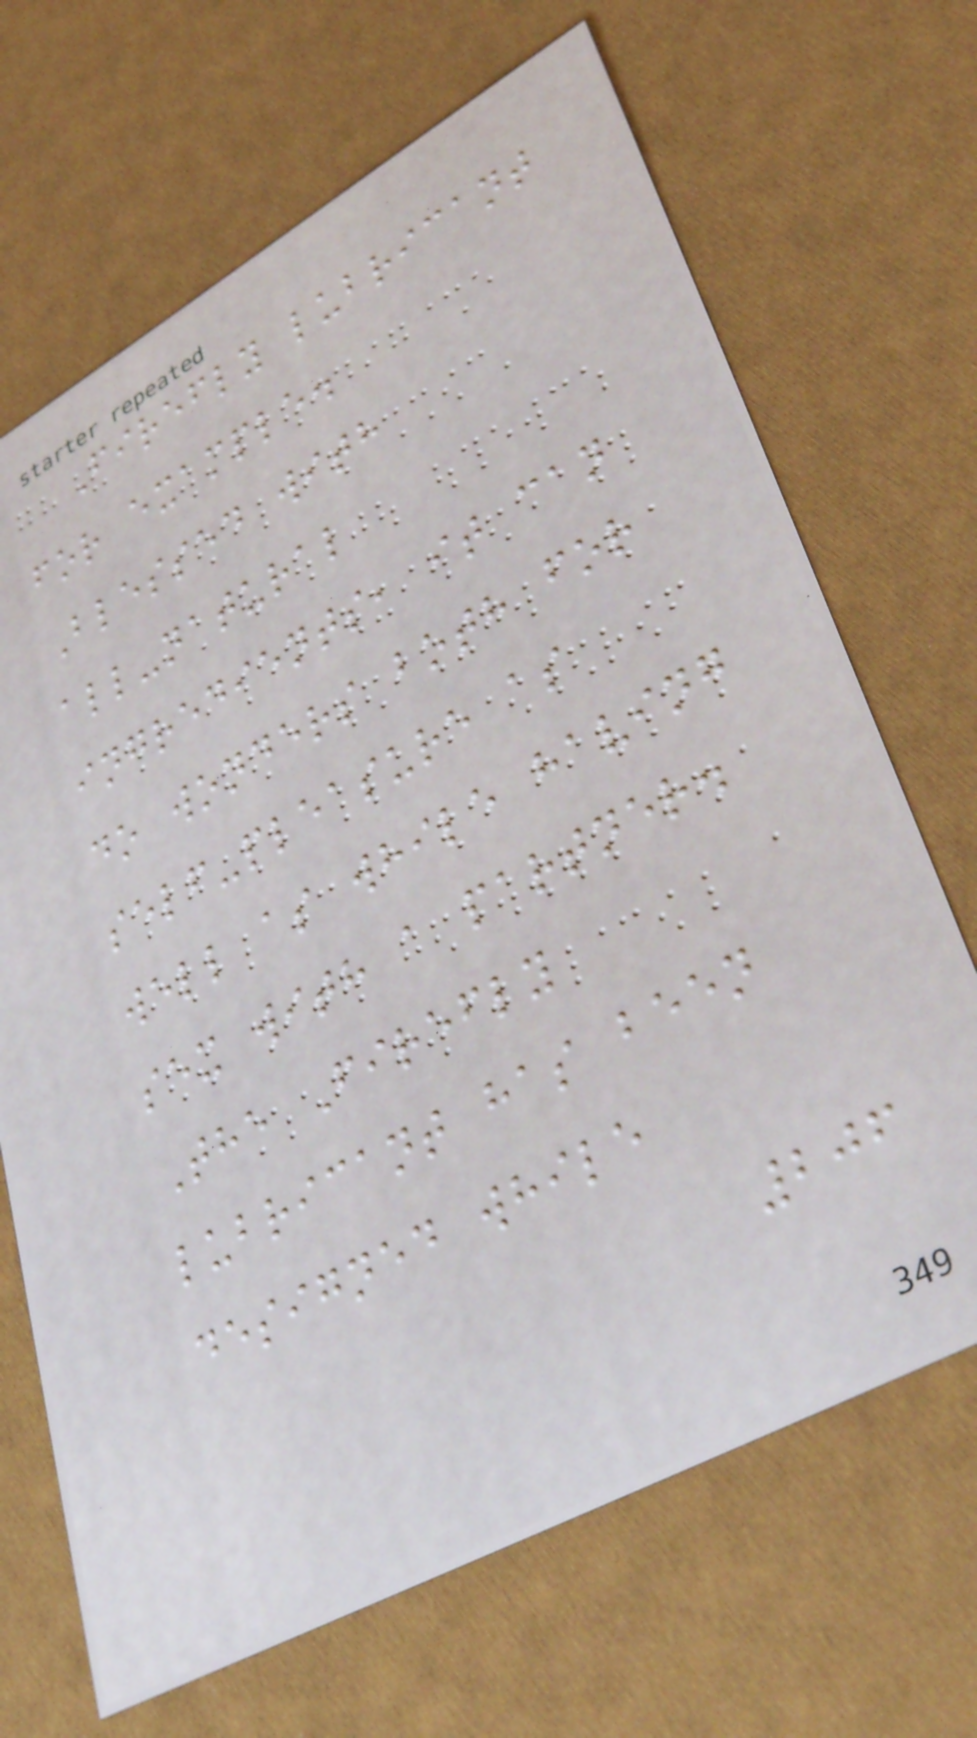Firefly lubricant
for example.
Blessed with
all-natural
ingredients, it can
do wonders both for
self-pleasure as
well as while having
sex with a partner.
The Firefly
lubricant has been
designed while
206
